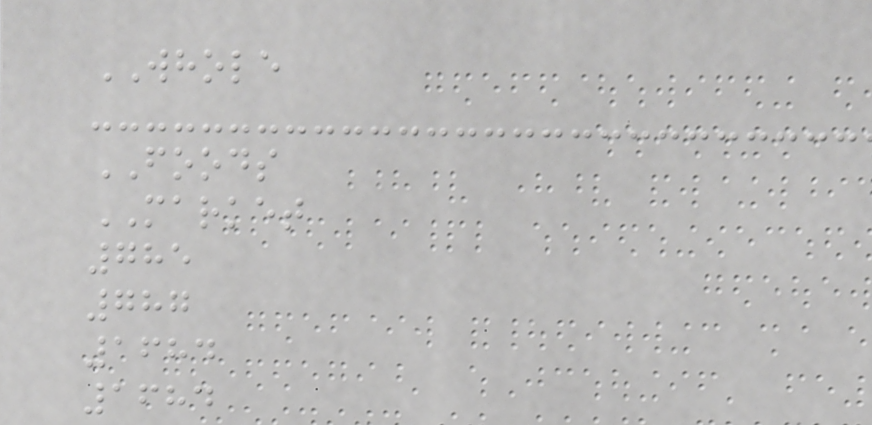WHOLE
FOODS
MARKET
785
787
1684
1684
